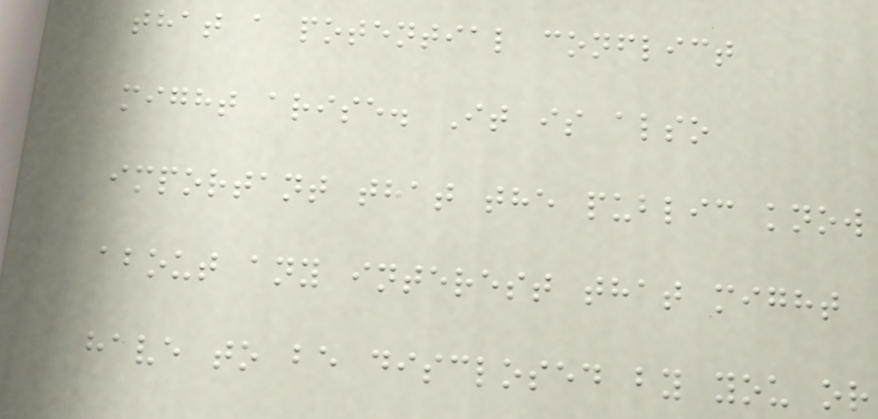that a potential conflict
might arise. It is also
important that the public know
about any interest that might
have to be disclosed by you or
